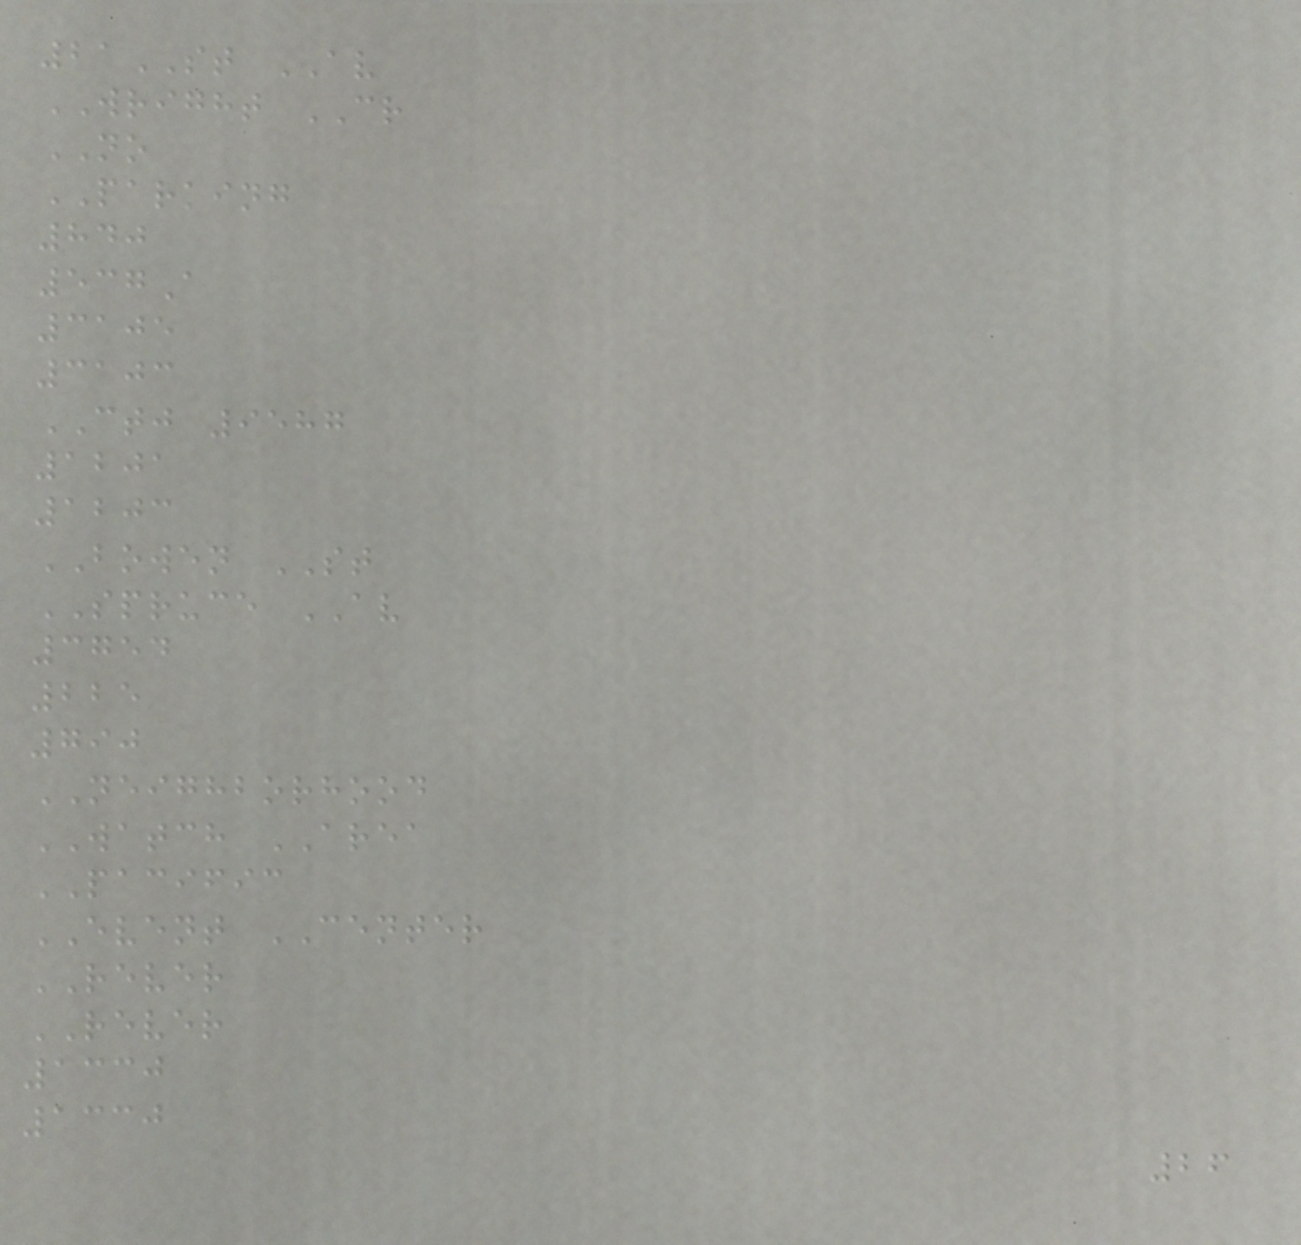21ST AV
WRIGHT CR
NO
PARKING
840
537A
3105
3103
CTJ 9587
1201
1203
BOWEN ST
SPRUCE AV
3754
225
790
NEIGHBORHOOD
WATCH AREA
PACIFIC
EVENT CENTER
REVER
REVER
1330
1330
26
